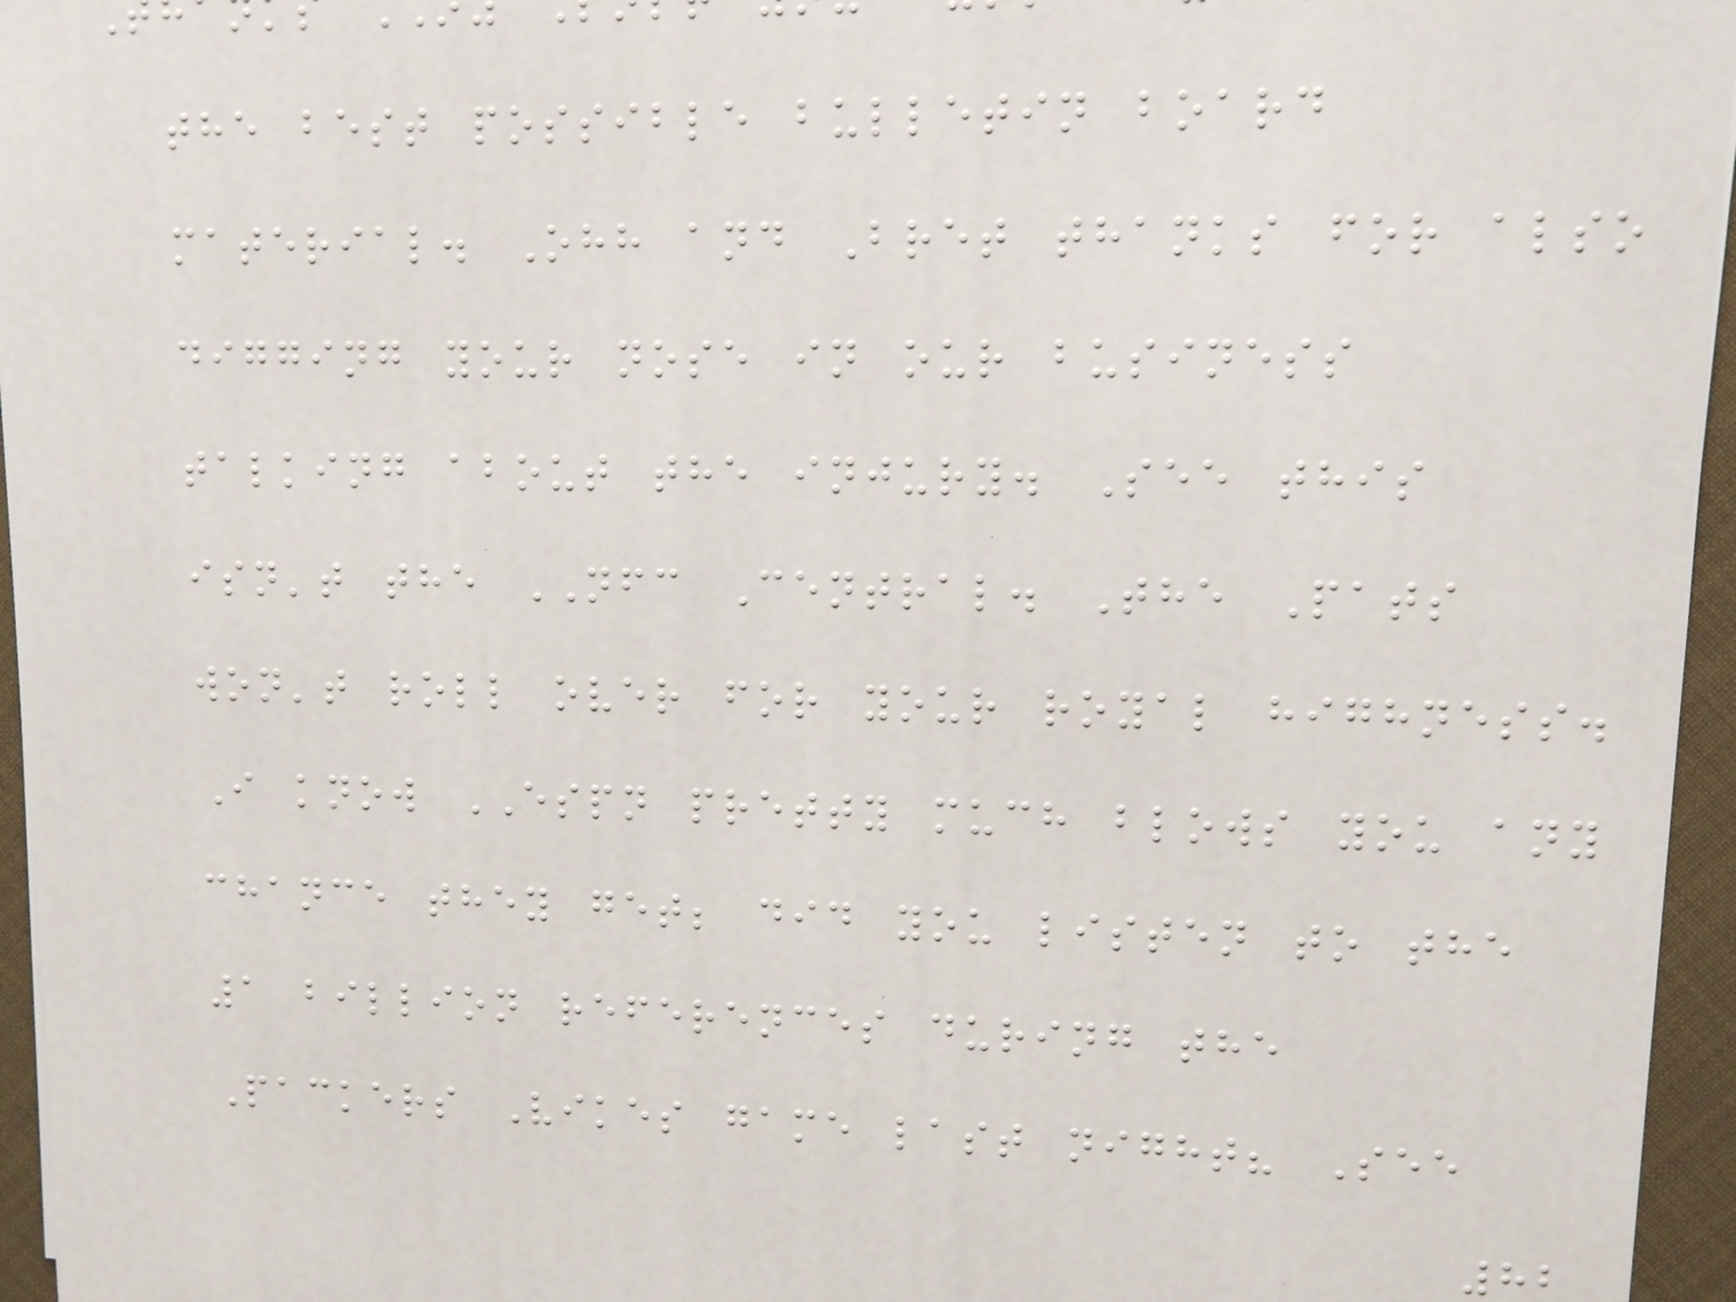the best possible bulletin board
material. Ohh and Bret thanks for also
digging your nose in our business
talking about the injury. See this
isn't the NFC Central. The Pats
won't roll over for your royal highness.
I know ESPN pretty much blows you any
chance they get; did you listen to the
1 billion references during the
Packers Vikes game last night? See
